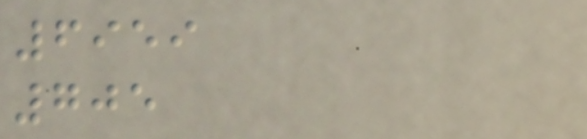6959
705
